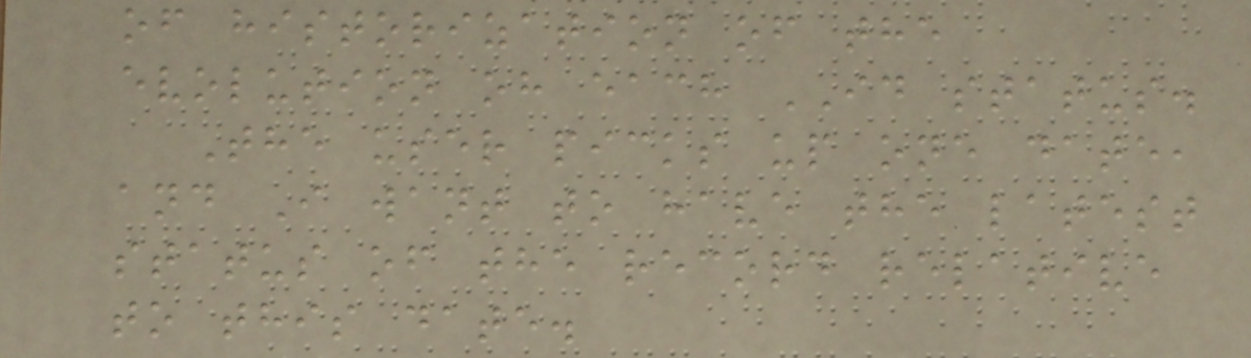of historization of the
evolution oh each ID status.
The user picks up one date,
and I want to have the latest
status of the record relative
to this date.
